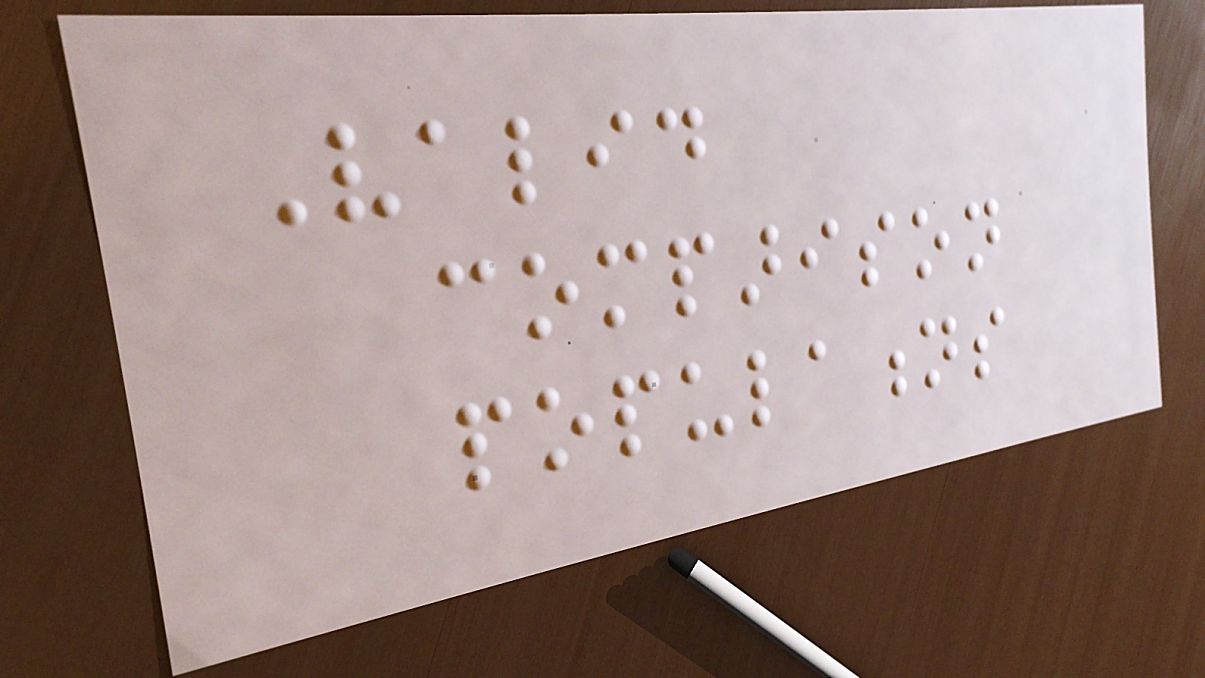Valid
comparison
populations
